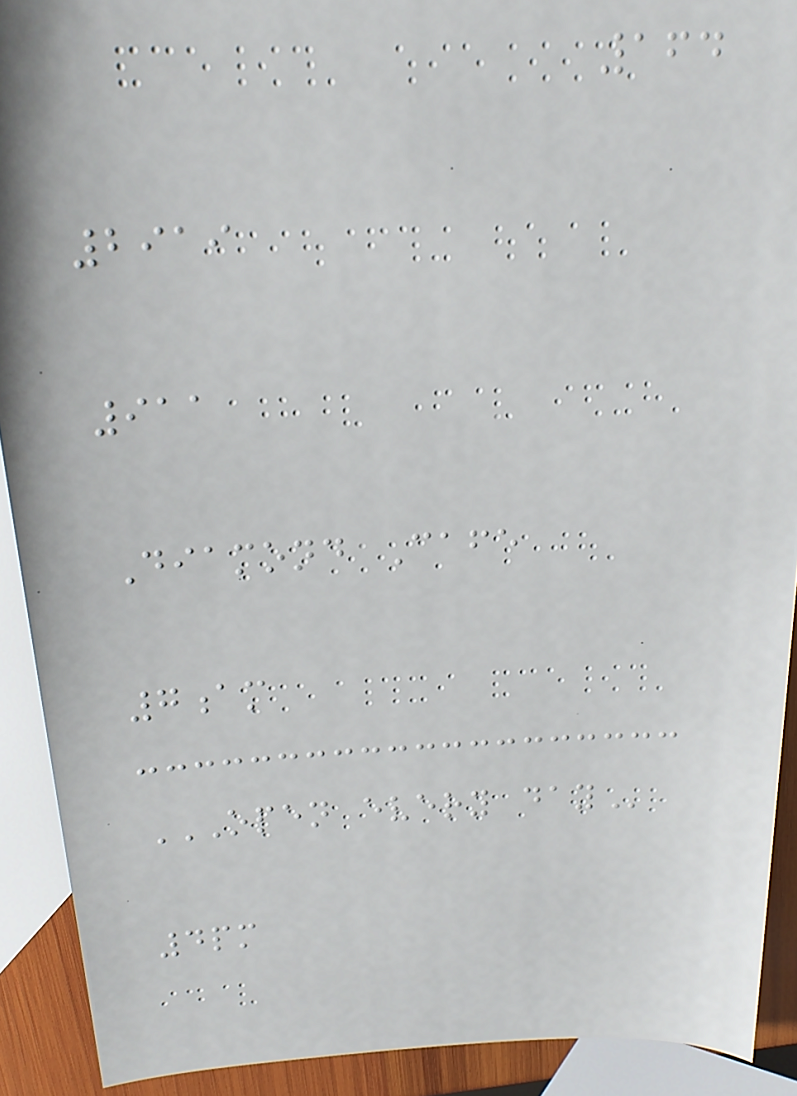164
2919
911
Diamond Cafe
7am
OPEN EVERY DAY
4pm
